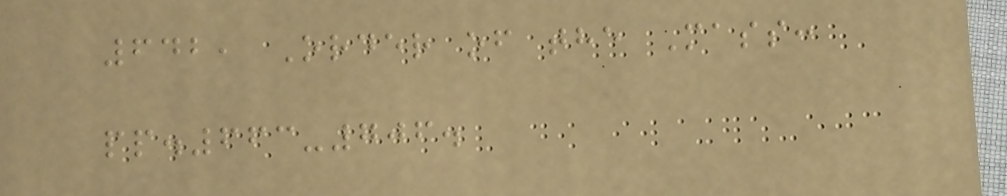642, Order of the Mass:
pp.663-706.
